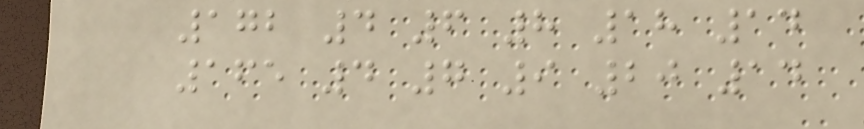172 4 6 8 18 14
165 4 7 9 20 14
